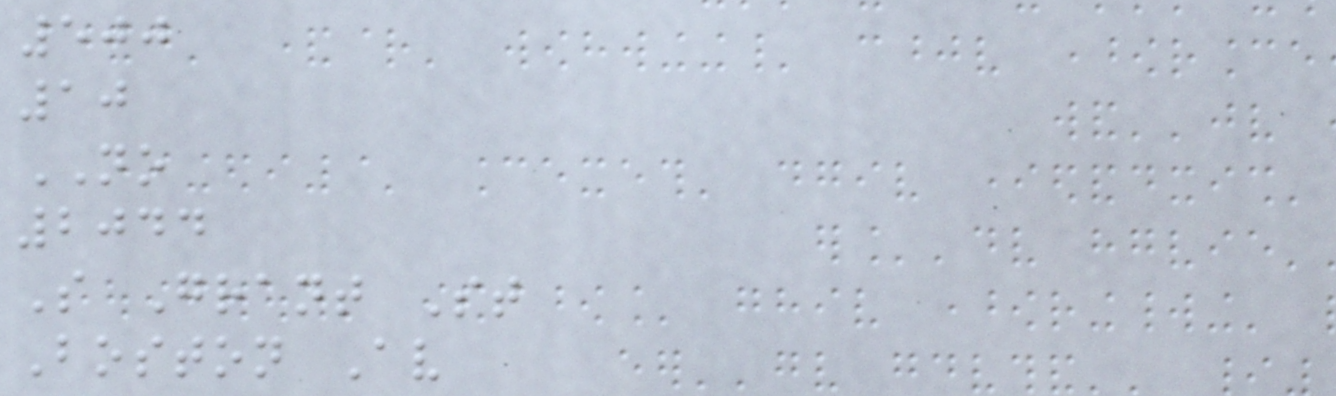500
10
NO
2044
S Grant St
Boston Av
